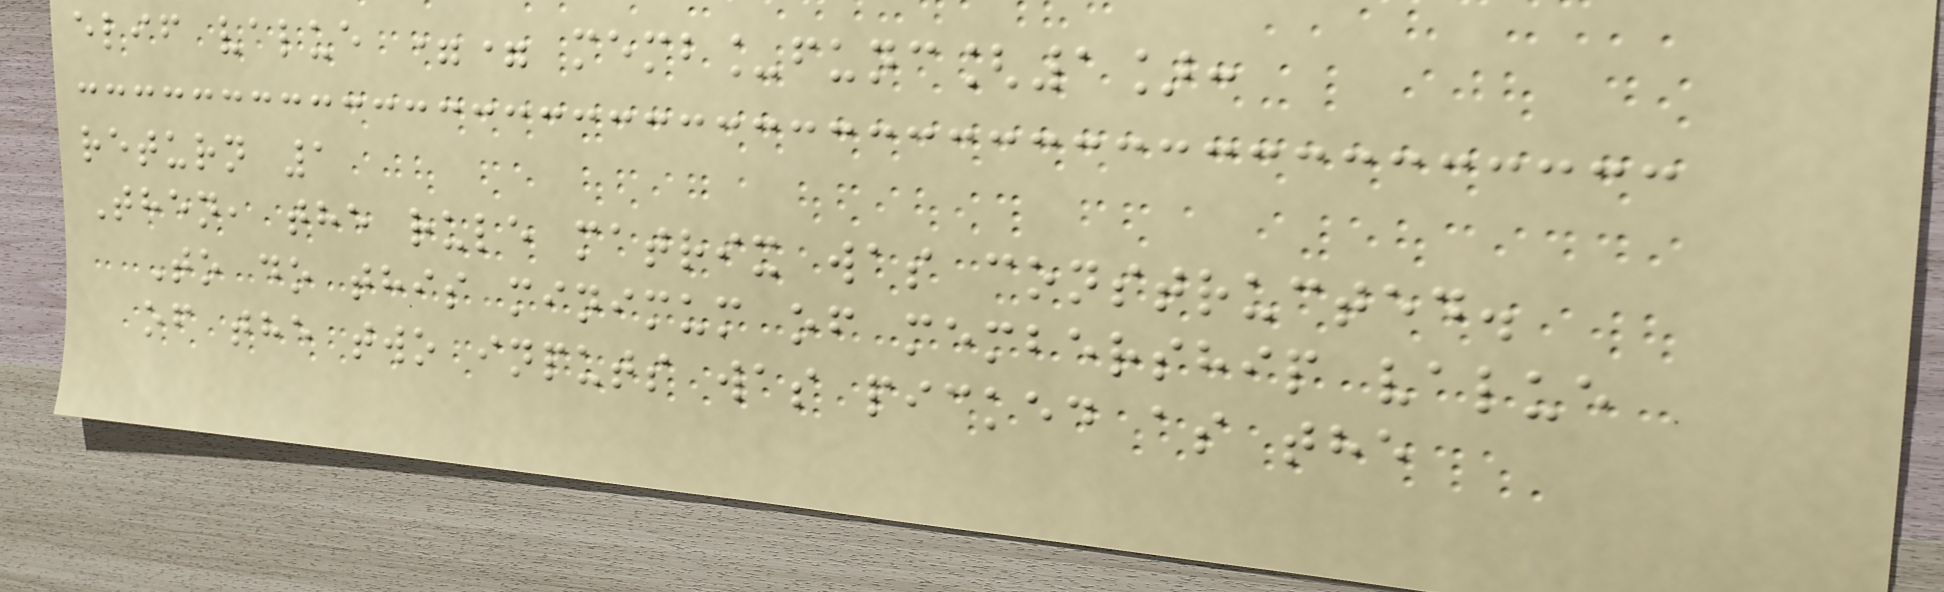elif value == memb_func[1]:
return 1
Then, the rule matrix was constructed.
To do this minimum of membership value
of the two inputs was picked as the
